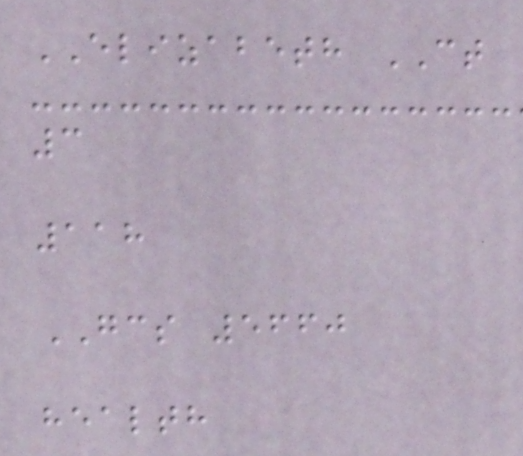ELIZABETH CT
3
118
GCS 5660
health
